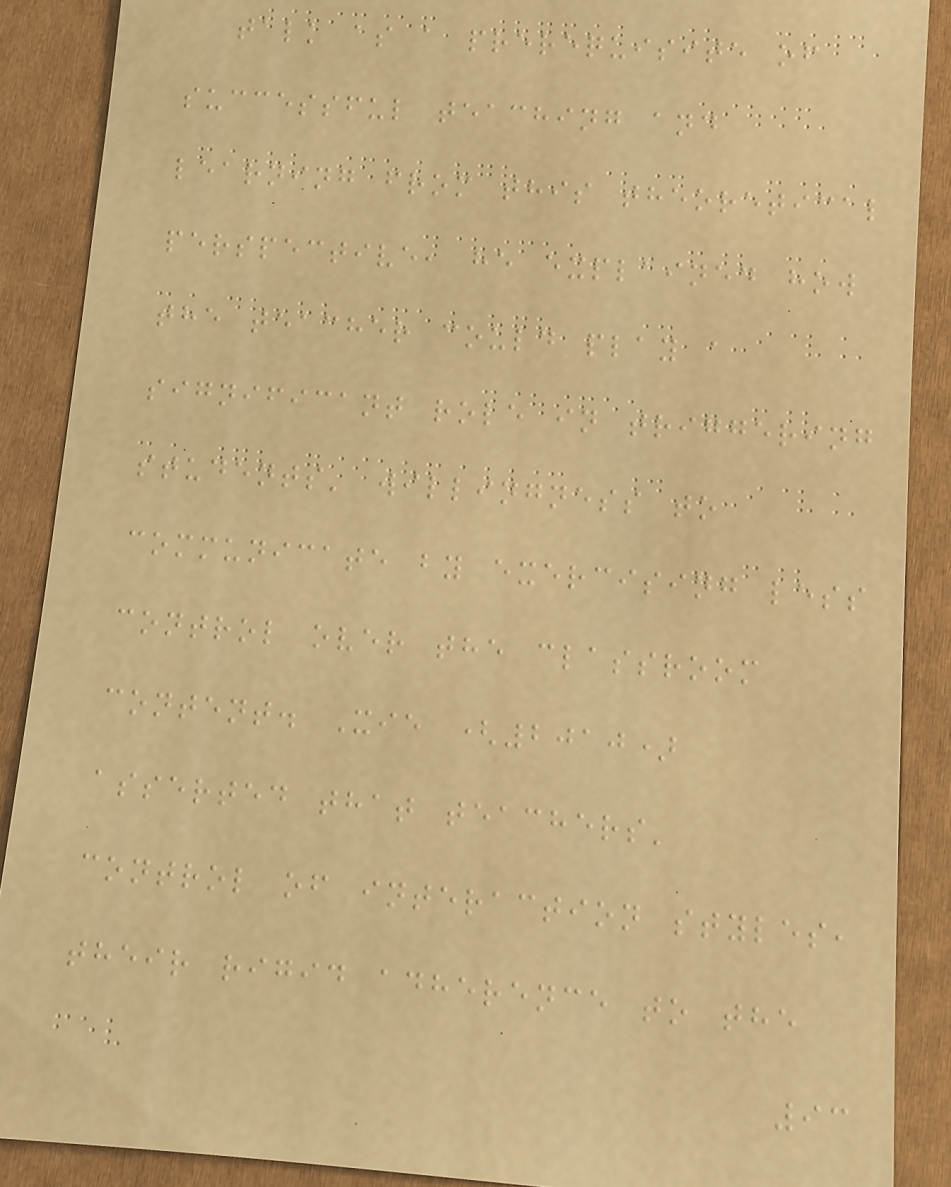talk as a prerequisite of
successful teaching and
learning from this theoretical
perspective, he explained how
the teacher could play a
significant role in triggering
students' willingness to
communicate by exercising less
control over the classroom
content. Xie (2010)
asserted that teachers'
control of interaction styles,
their rigid adherence to the
93
